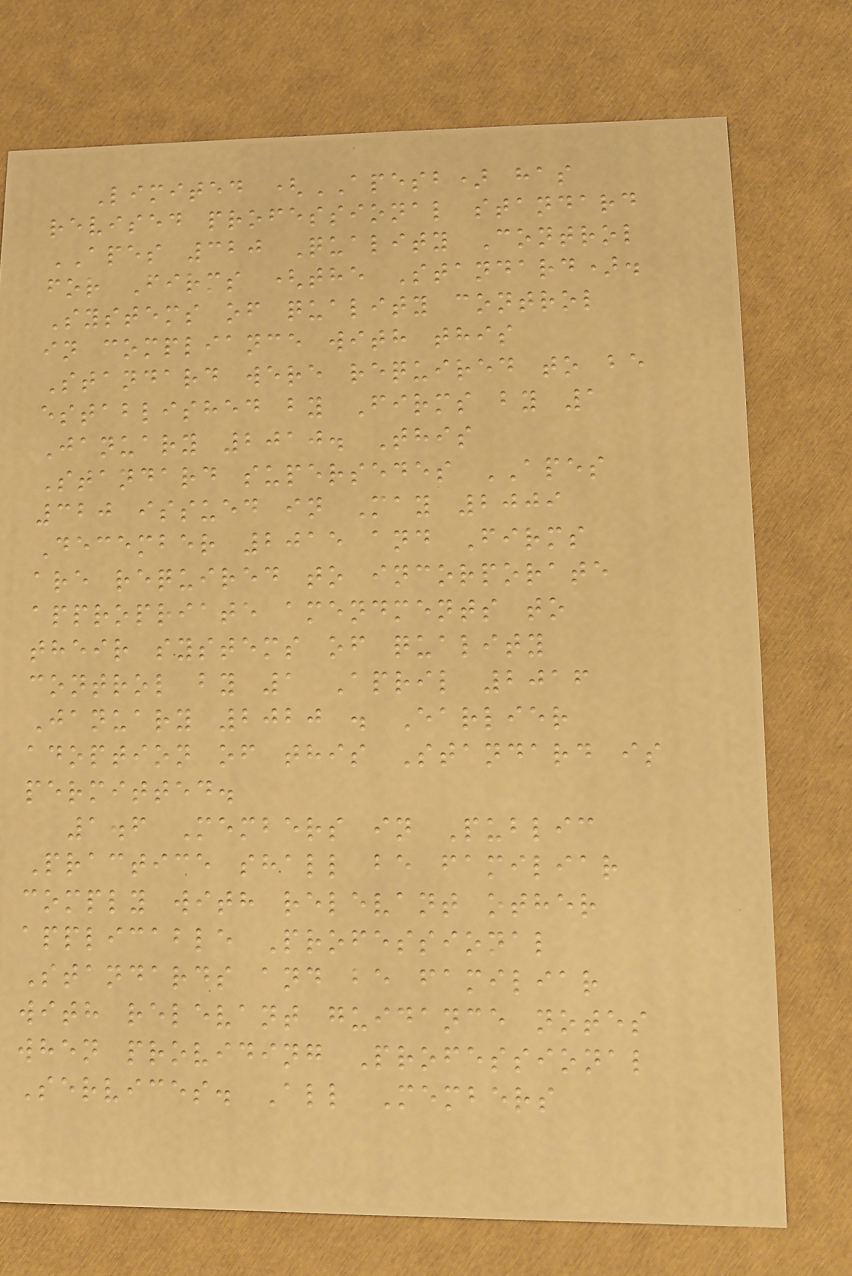Limited (APESB) has
revised professional standard
APES 320 Quality Control
for Firms (the Standard).
Systems of quality control
in compliance with this
Standard were required to be
established by Firms by 1
January 2010. This
Standard supersedes APES
320 issued in May 2009
December 2015 and Firms
are required to incorporate
appropriate amendments to
their systems of quality
control by 1 April 2016
January 2020 . Earlier
adoption of this Standard is
permitted.
1.6 Members in Public
Practice shall be familiar
comply with relevant other
applicable Professional
Standards and be familiar
with relevant guidance notes
when providing Professional
Services. All Members
